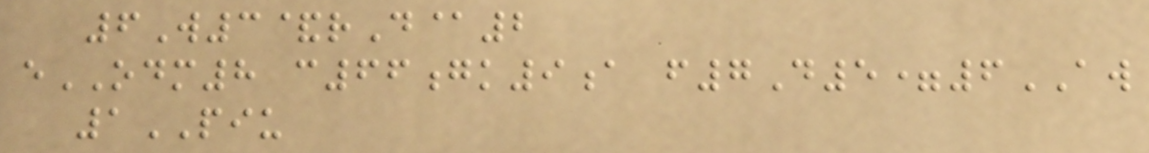6W3&rD@2
eODM8 c66gk9a f7D5=6AW
1PIU
